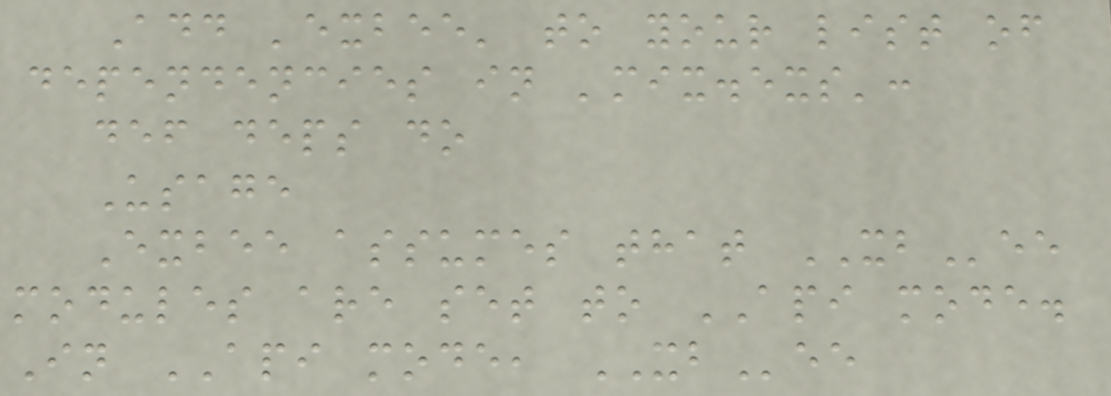Add 'exbee' to your list of
dependencies in 'mix.exs':
def deps do
Usage
Exbee assumes that XBee
modules are set to API mode.
In API mode, XBee
